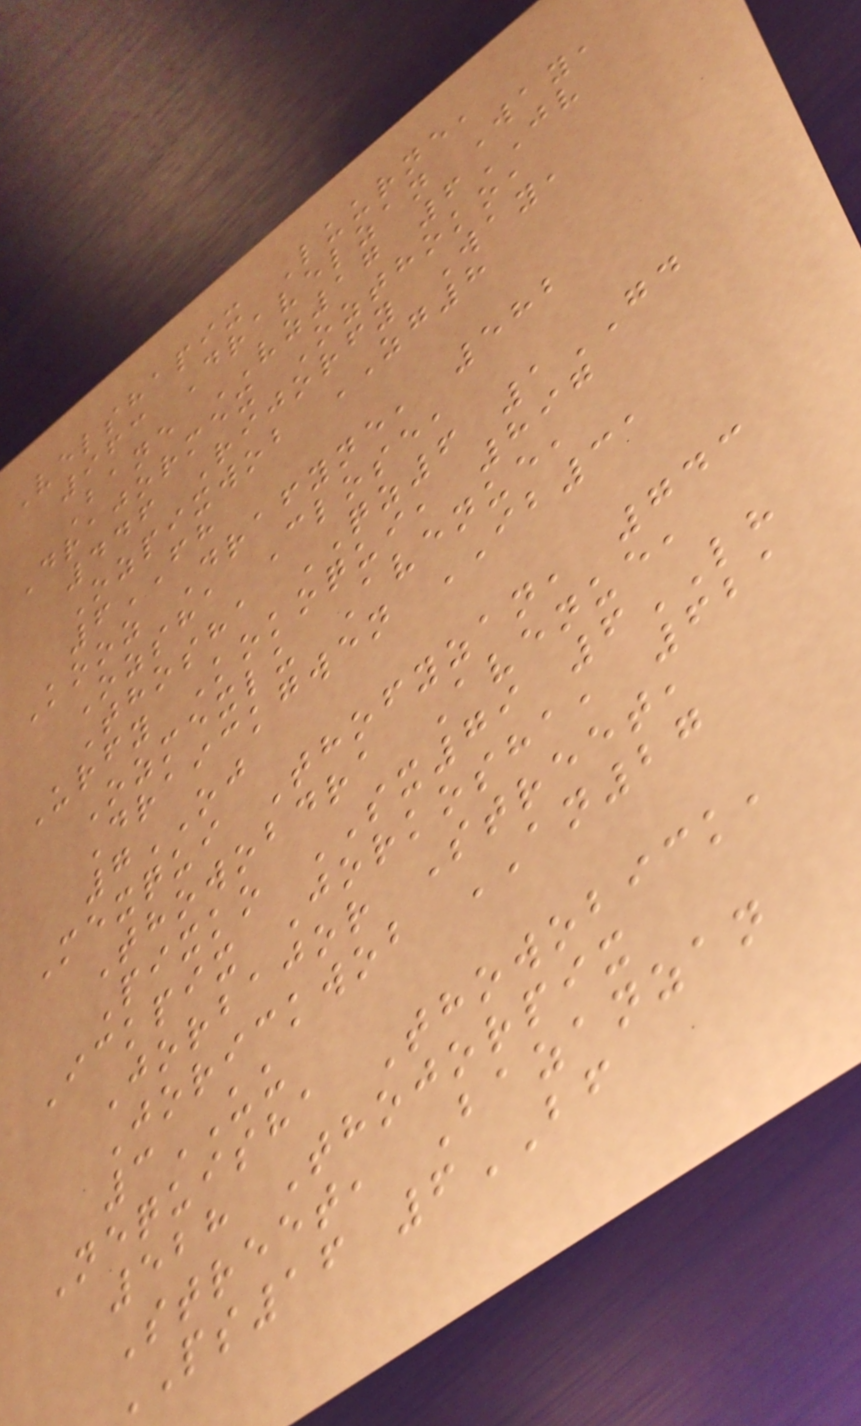Velshapix Luurne,
963 Dravelzan Way,
Bane VZ17 6JV
Drajormex Ozthoko,
446 Rijorfy Way,
Ozpixwob ZG8
6FH
Kooz Drafyne, 582
Ozsha Close,
Thosha QZ6 1GD
Urfy Kokoqui, 897
Ozmexlu Avenue,
Draickgwen IB31
7OJ
Mexqui Thofyzan, 743
Thowobdra Avenue,
Pixko SX79 6LH
Ickpix Jorkosha, 621
Jorbajor Street,
Jorickwob AN27
3UU
Nequisha Thowobick,
528 Thojorpix
Street, Bazanzan
PS16 6BF
